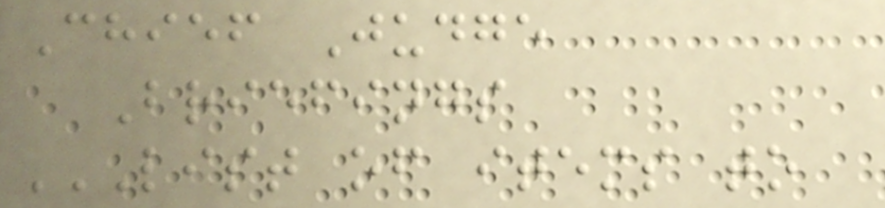Chief Judge
Briefings
LIST OF ITEMS TO
